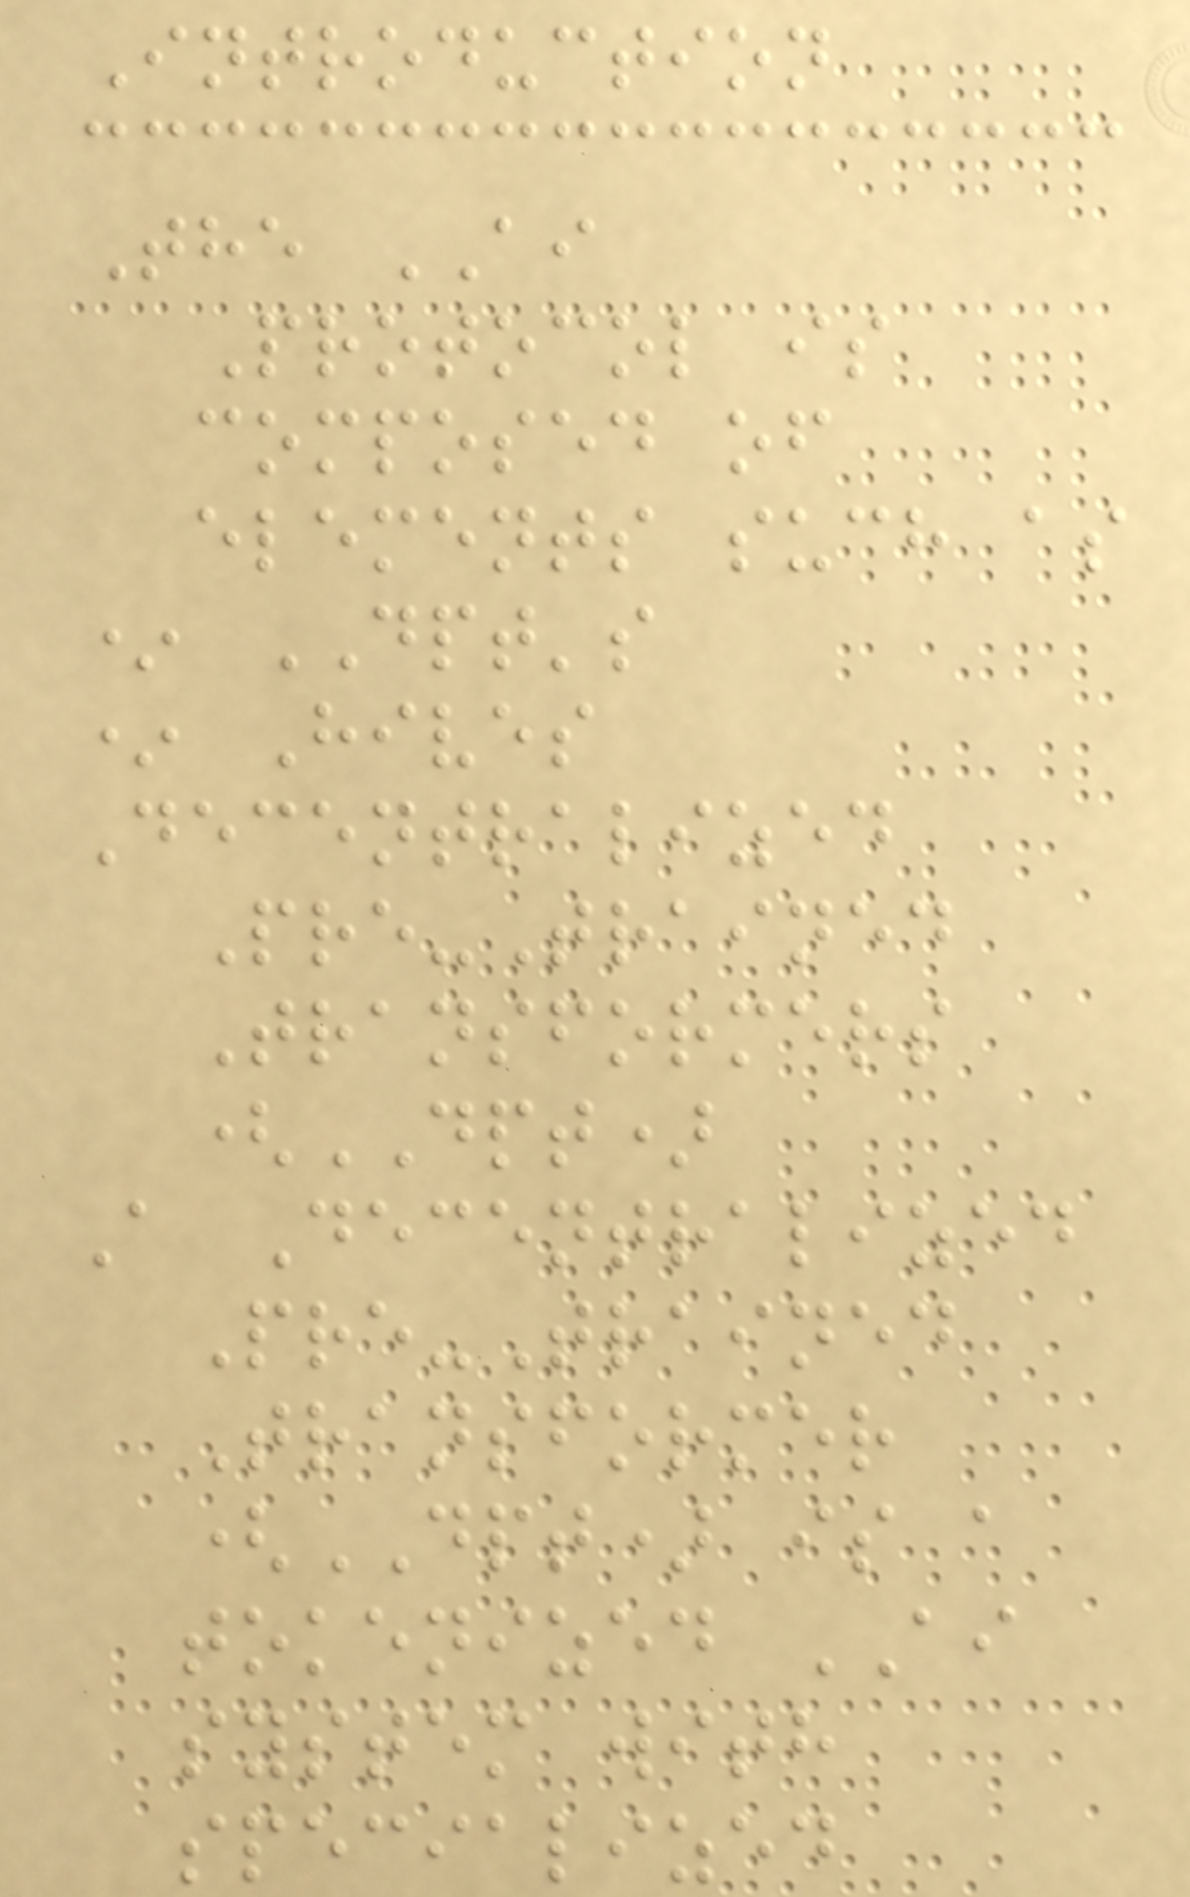Introduction
The AI
Protocol is
composed of
elements such as
* DPT's
* Hives
Decentralized
Pre-Trained
Transformers
(DPT)
A Decentralized
Pre-Trained
Transformer
(DPT) is a
tokenized AI
system with
specialized
